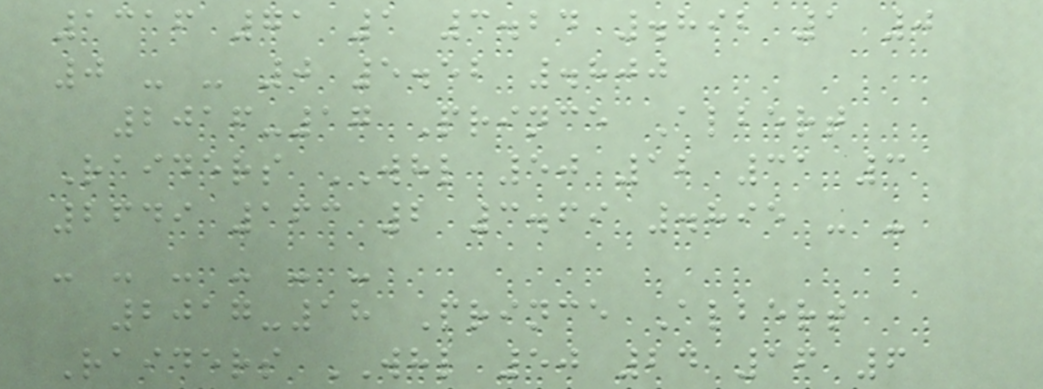1316 71 1 3.24 .892 1 0
0 - - 0 5.52 .800
2016-17 Prince Albert
Raiders WHL 50 12 31 3
2649 163 2 3.69 .895 - -
- - - - - -
2017-18 Prince Albert
Raiders WHL 50 24 16 6
